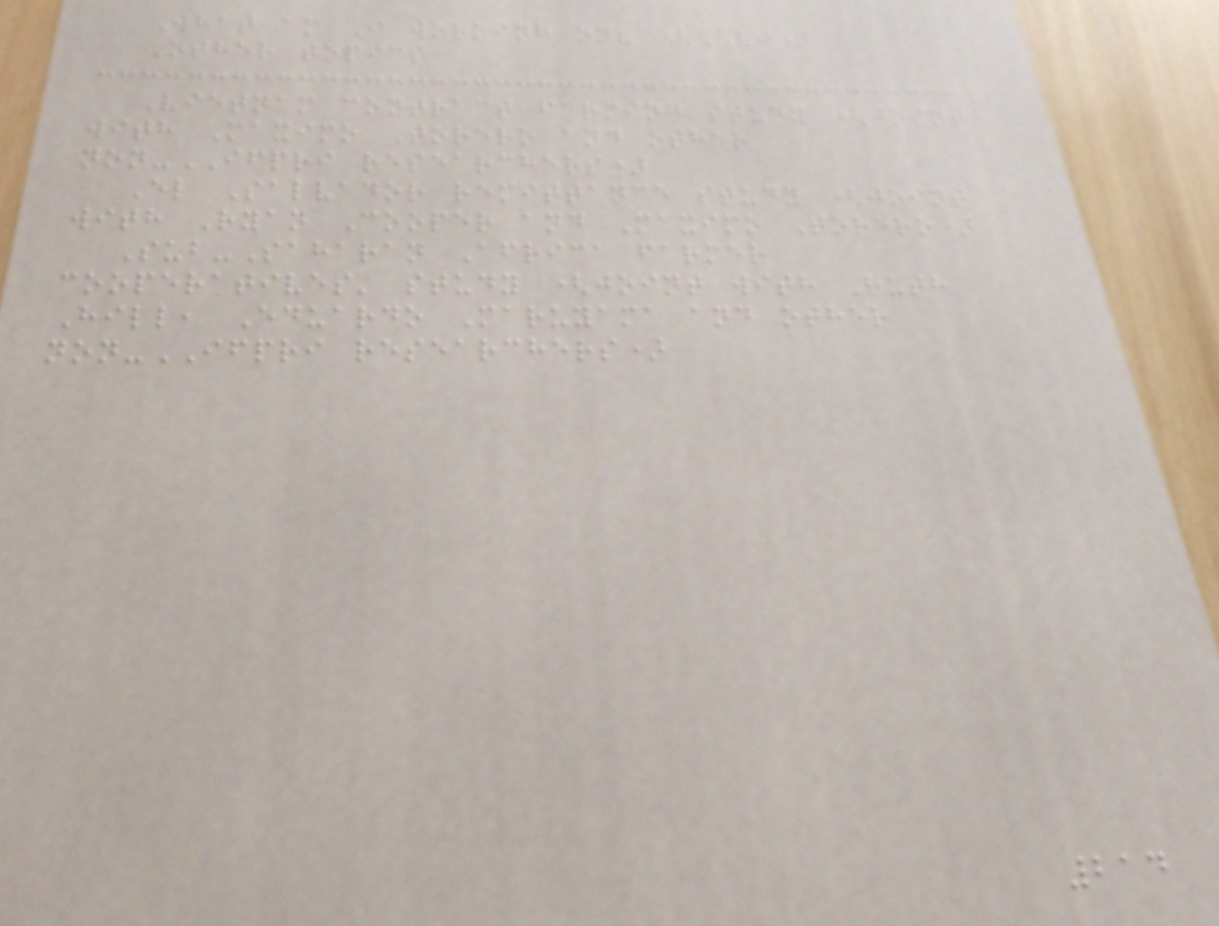What am I working on? (VI)
Other topics
Vietnam contract farming study (joint
with Maximo Torero and other
non-IFPRI researchers)
El Salvador remittance study (joint
with Ryan Cooper and Maximo Torero)
Sub-Saharan Africa farmer
cooperatives' study (joint with Ruth
Hill, Eduardo Maruyama and other
non-IFPRI researchers)
214
